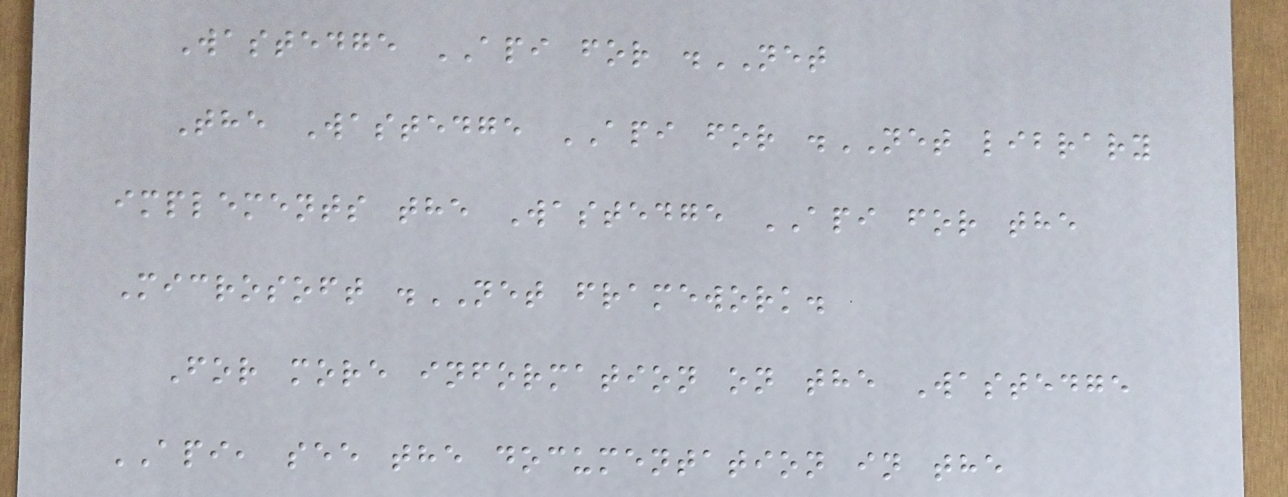Wastedge API for .NET
The Wastedge API for .NET library
implements the Wastedge API for the
Microsoft .NET framework.
For more information on the Wastedge
API, see the documentation in the
